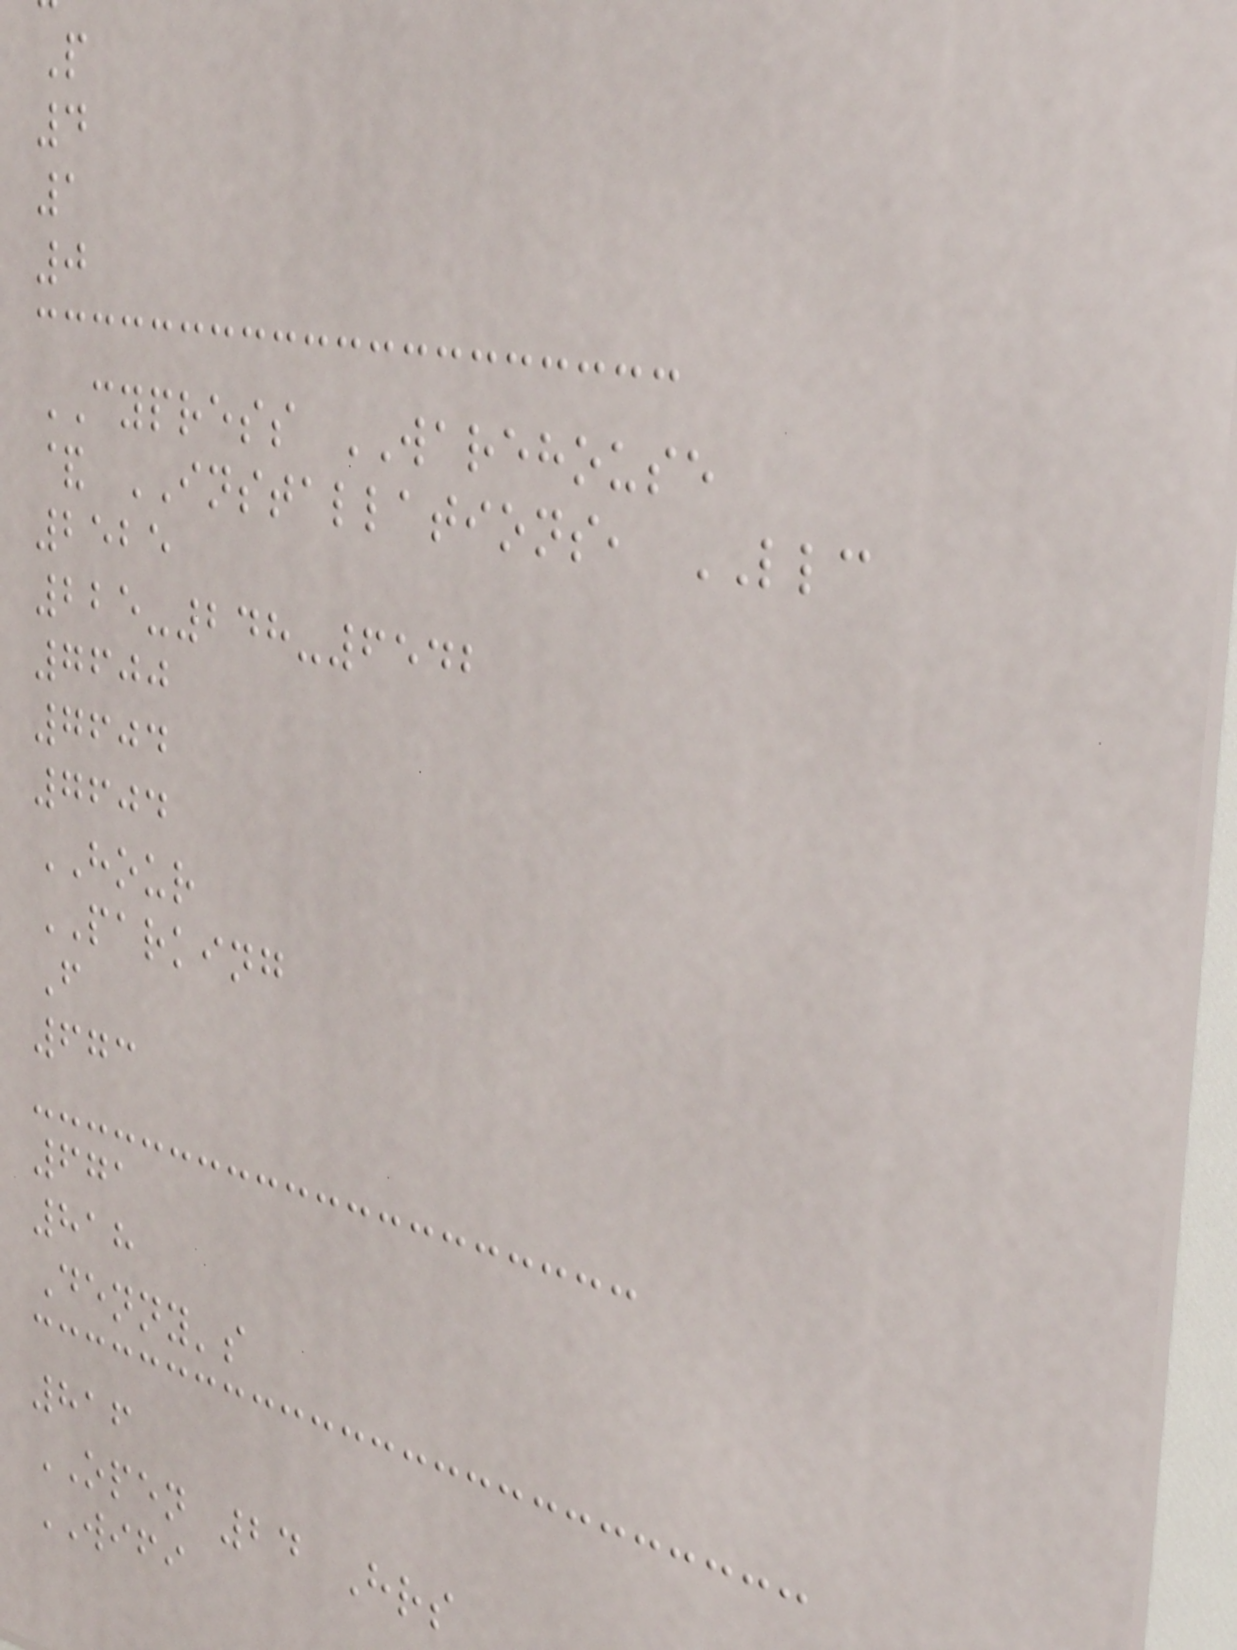P
4
1
0
CYPRESS WAREHOUSE
& INSTALLATIONS, LLC
2525
225-248-6542
7600
7604
7604
HOUR
PARKING
F
673
671
818
Denny's
816
OPEN 24 Hrs
WIFI
